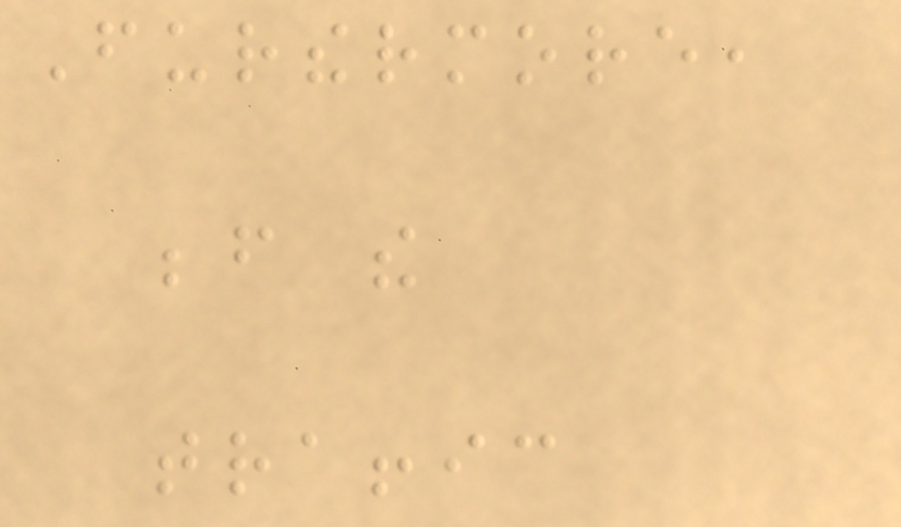Furthermore,
before the
traffic
